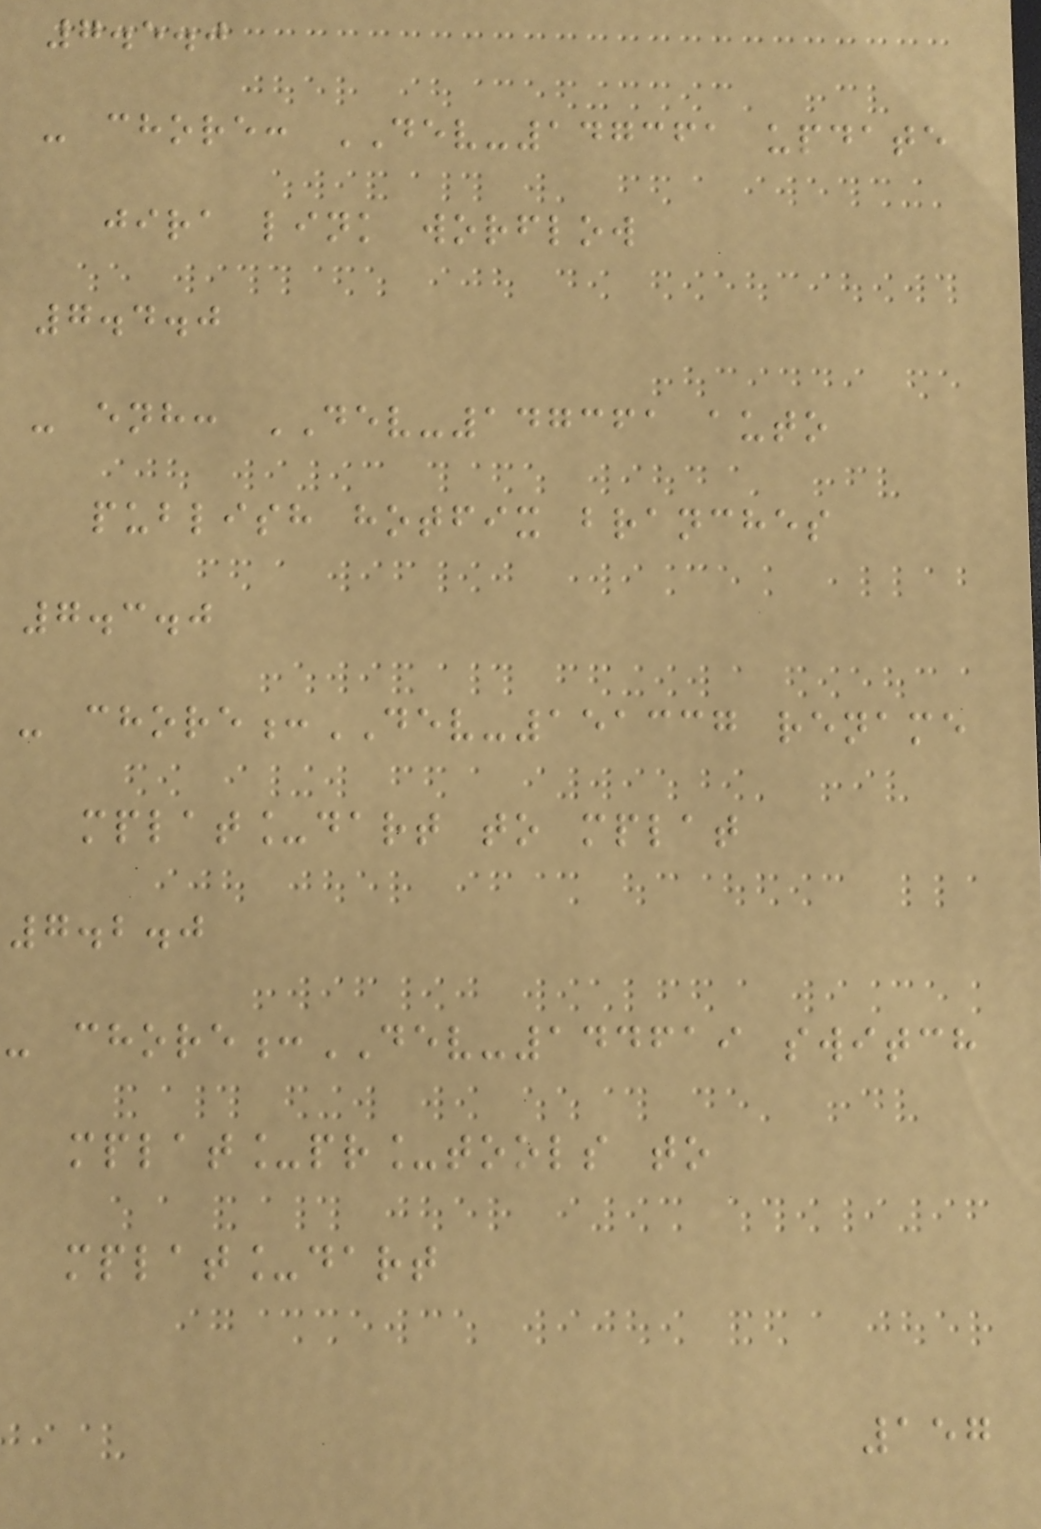7.5.0
- chore: DEV-147361 update
jira link worflow
7.4.0
- enh: DEV-147361 auto
publish hotfix branches
7.3.0
- chore:DEV-151337 rename
mplat_dart to mplat
7.2.0
- chore:DEV-144619 switch
mplat_pr_tools to
mplat_dart
157
